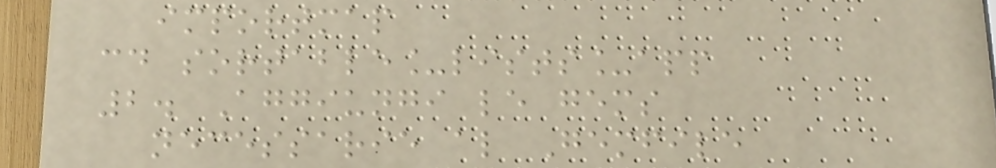importmap
cd sortable_lists_app
2. Aggiungi le gems
necessarie al Gemfile
